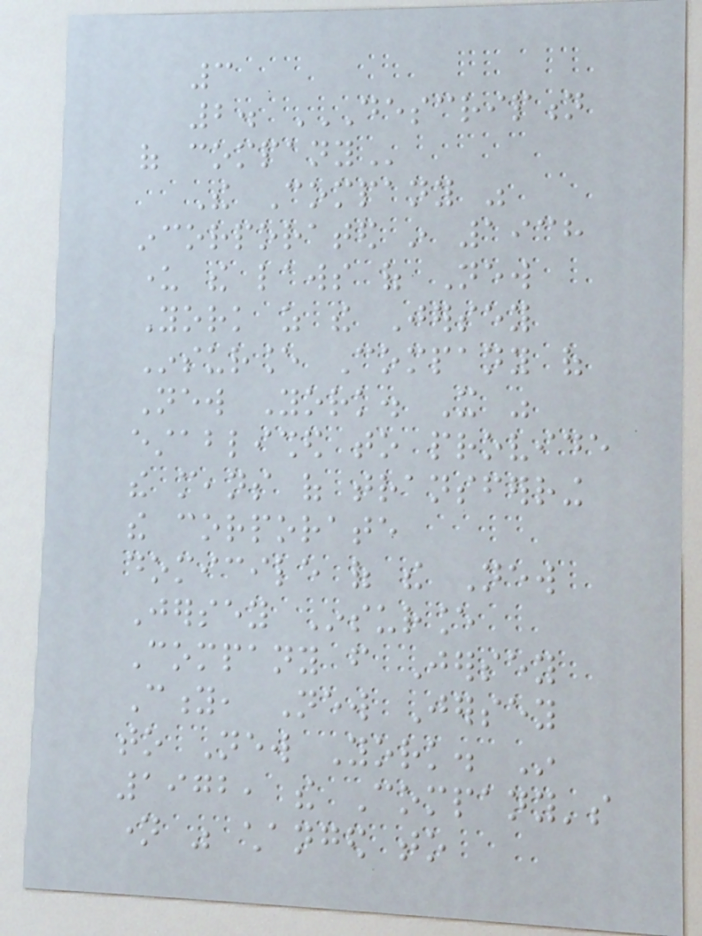3
2. DESCRIPTION
OF COMPANY
The Company was
incorporated in 1938
under the laws of New
York as the Jersey
Insurance Company of
New York. It was
established to provide
the means of transferring
the corporate
domicile of the New
Jersey Insurance
Company from Jersey
City, New Jersey
to New York. In
1972, the Company's
name was changed to
